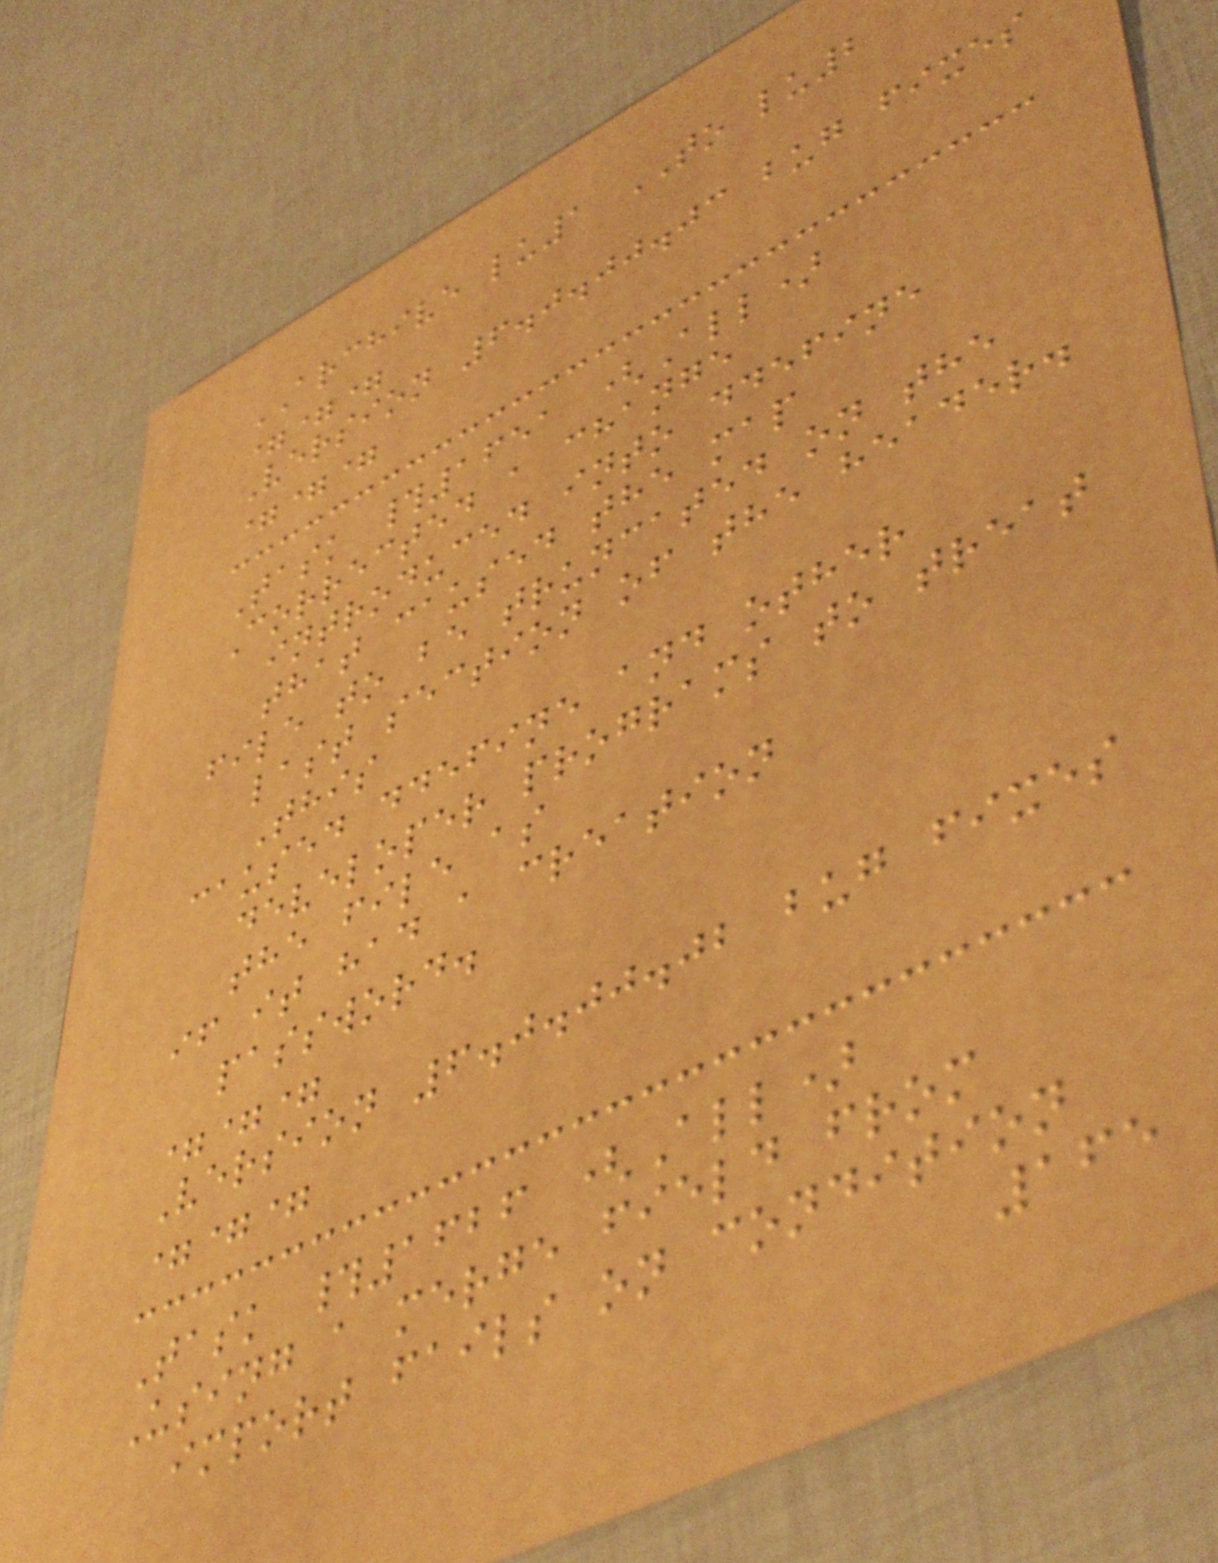ARCHIVE lu1 TO lu2
===
Version 6.0.00.03 bug fixes
===
Task #1651 (All)
Corrected a change
introduced into ddefine
that caused the map
file to be truncated on the
last section of the header.
This
caused ddefine and other
developer programs to treat
the file as
if it had a creation
password.
===
Version 6.0.00.02 bug fixes
===
Task #1626 (All)
Using a merge field from
import fails on condition
165
